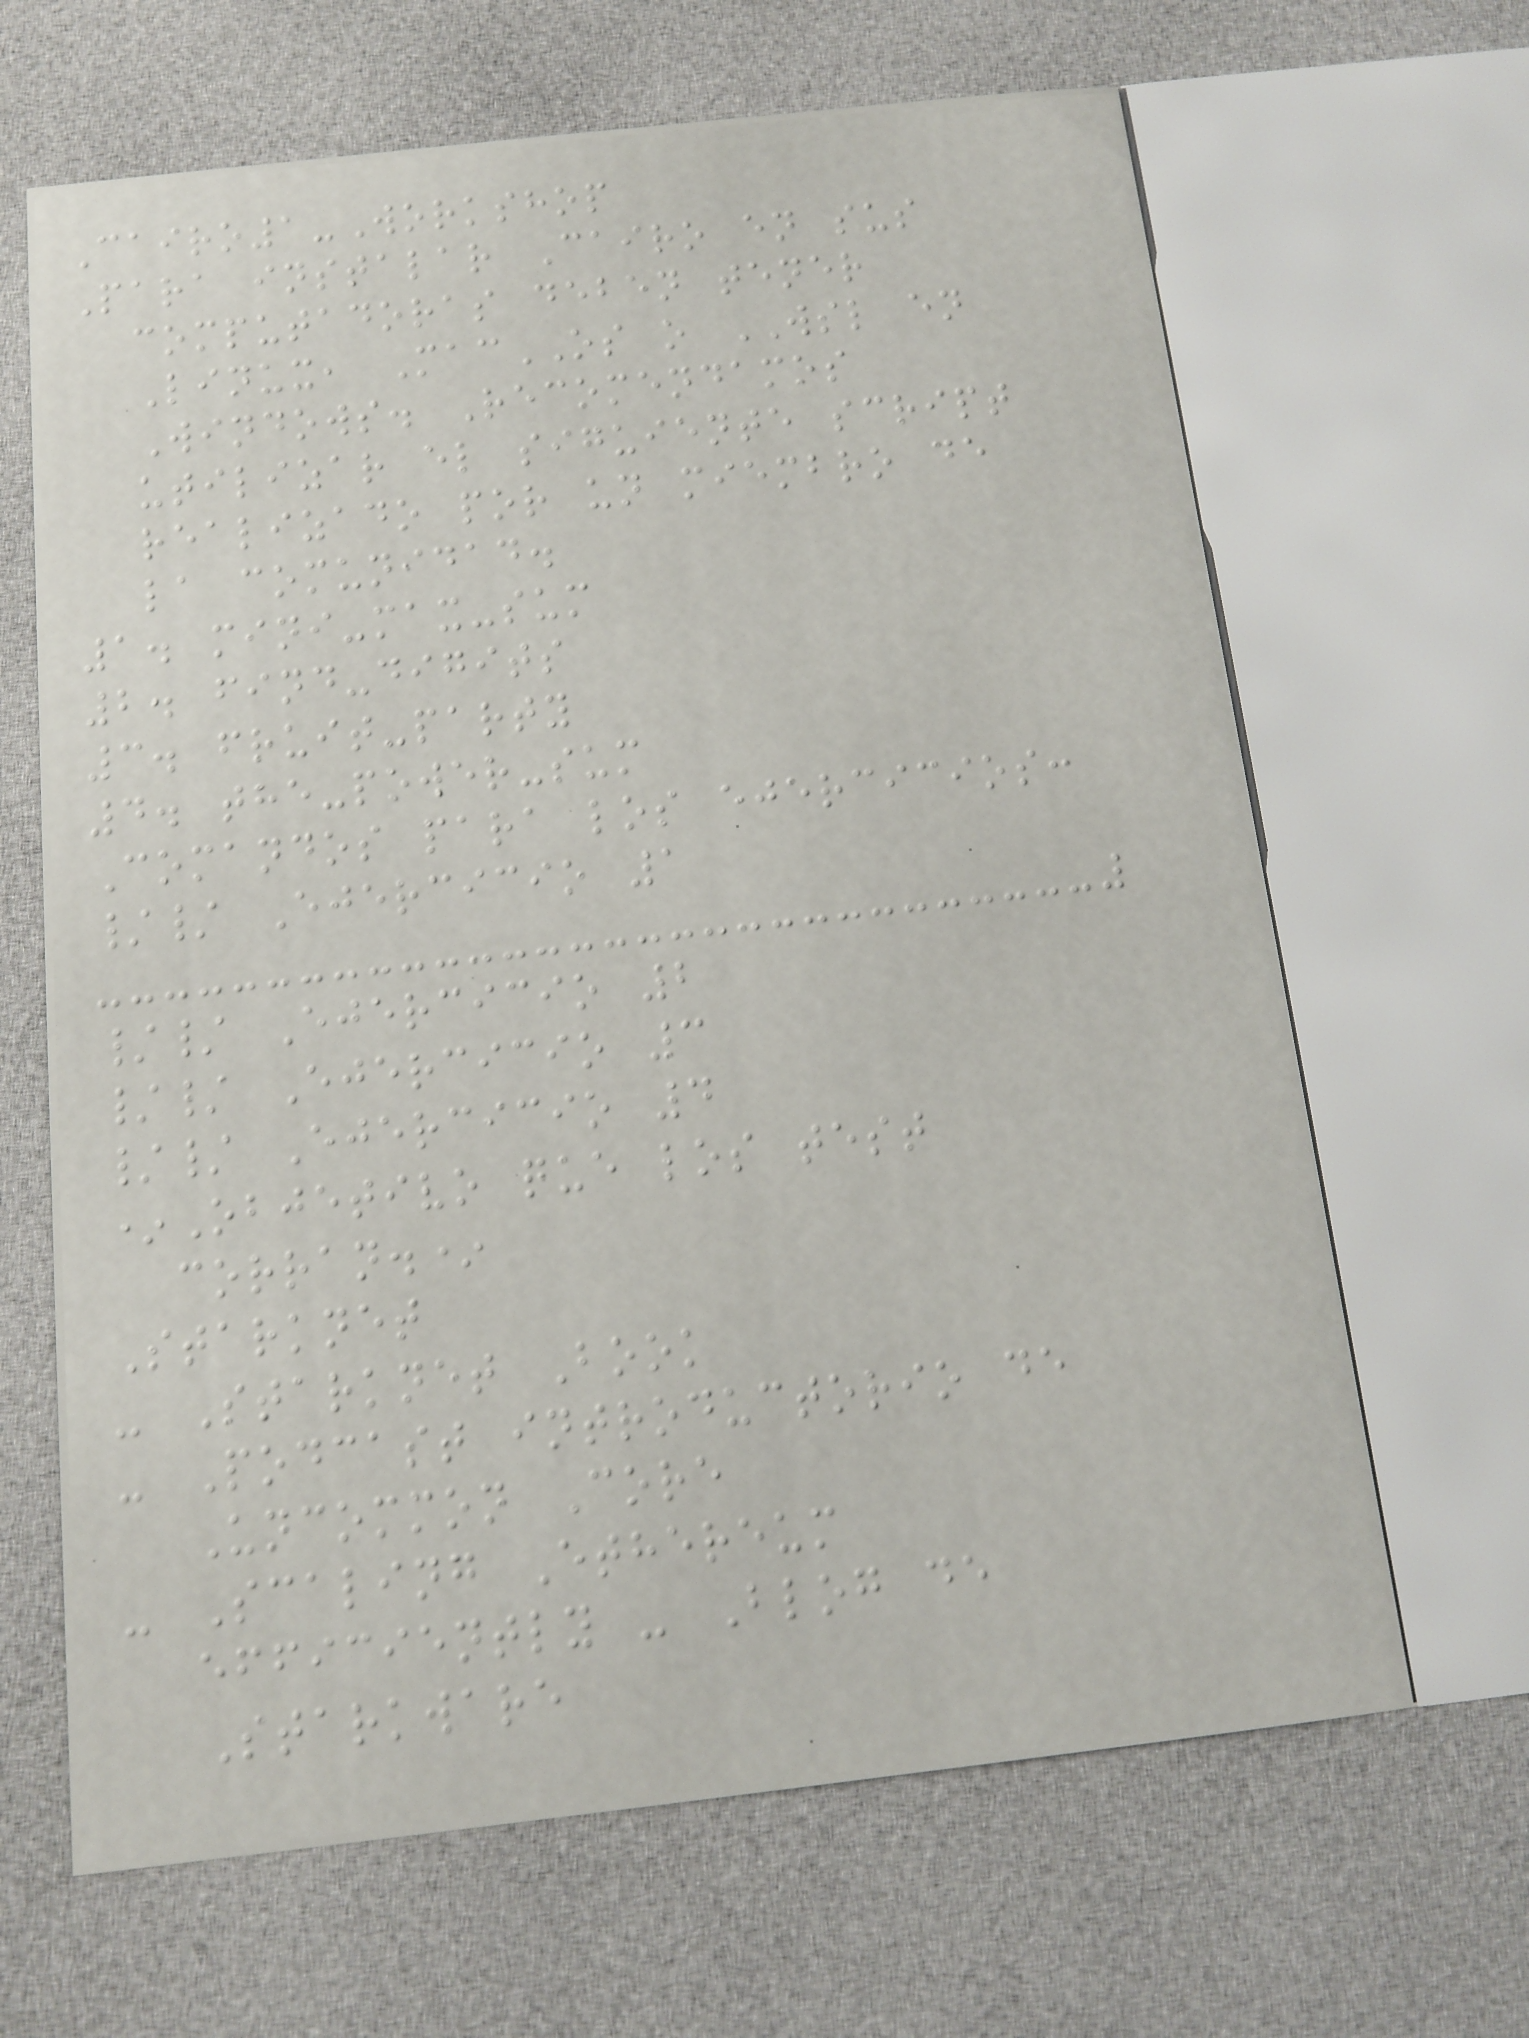Cairo1-Workshop
Para instalar Cairo en sus
computadoras deben tener
Linux, MacOS o WSL en
Windows. Recomendamos
utilizar el siguiente script
realizado por un miembro de
la comunidad.
1. mini-max-sum
2. find-digits
3. fruit-party
4. the-power-sum
Comandos para los ejercicios:
// Ejercicio 1
// Ejercicio 2
// Ejercicio 3
// Ejercicio 4
*Objetivo que los test
corran.*
Starknet
- Starknet Book
- Podcast introductorio de
Uncommon Core
- Scaling Ethereum
efficiently - Blog de
Starkware
